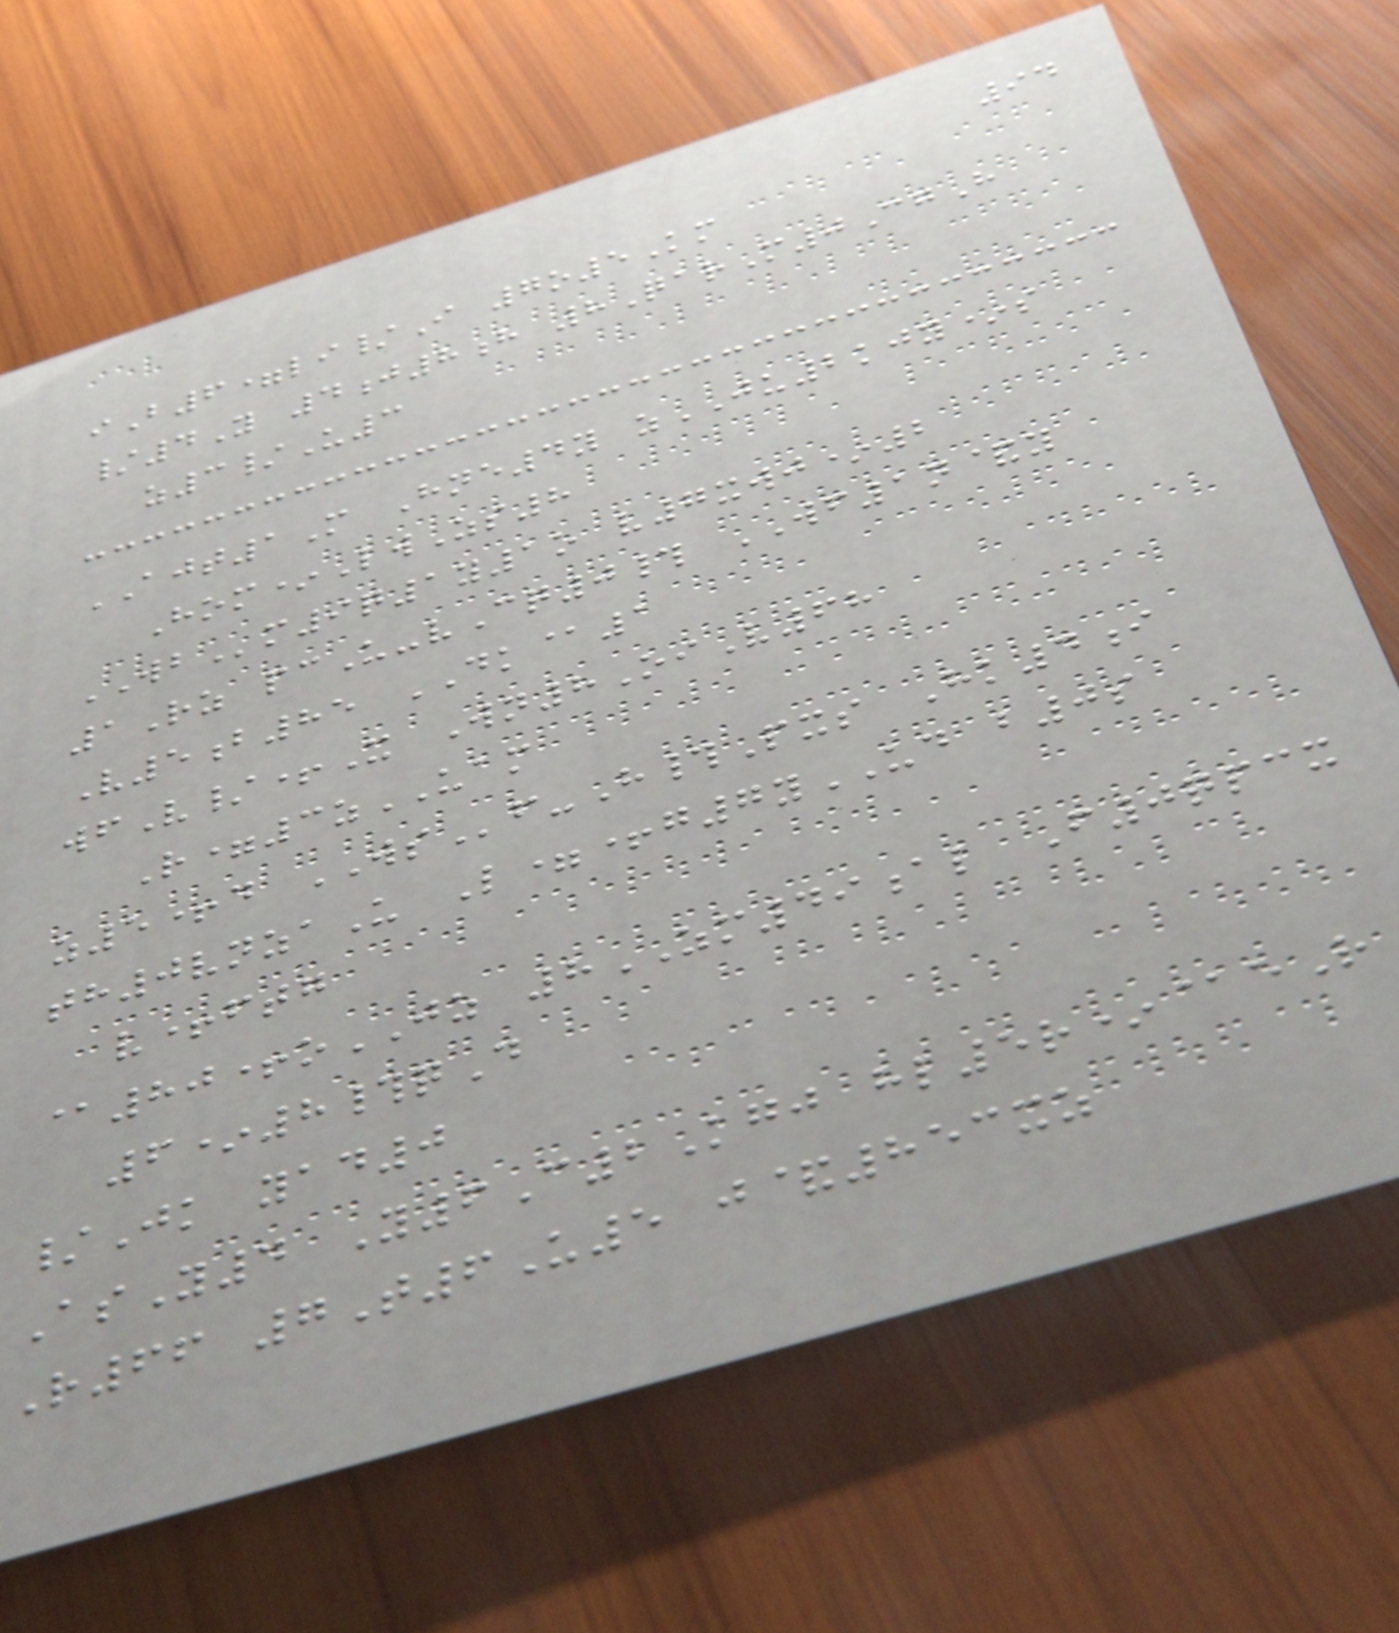94
iB6=li/I 7o5Km
/4Y 4j8h 8QarM0CgH
z3/U3
AJT1M Hne4y zJU2kjy*s
Hom*LwZs8
WBm9q1y1o v7xwj*2
1Rz pcU-vCq0# WF1n&y
V5b85 DK@1
wfV/+X Wn8OiV68
R=3zUAM
z5+d WSf-H#Pxs Hk4i
th0vnzaU L=+g7yUD b0s
v+ftg
@80+oJZ 8ZM49al F0qpcx
6*8#qD
/Jk yad0
AsY4 Y6C2Kgj hl5r*@eR
R66 7T6U5 j&853xz
